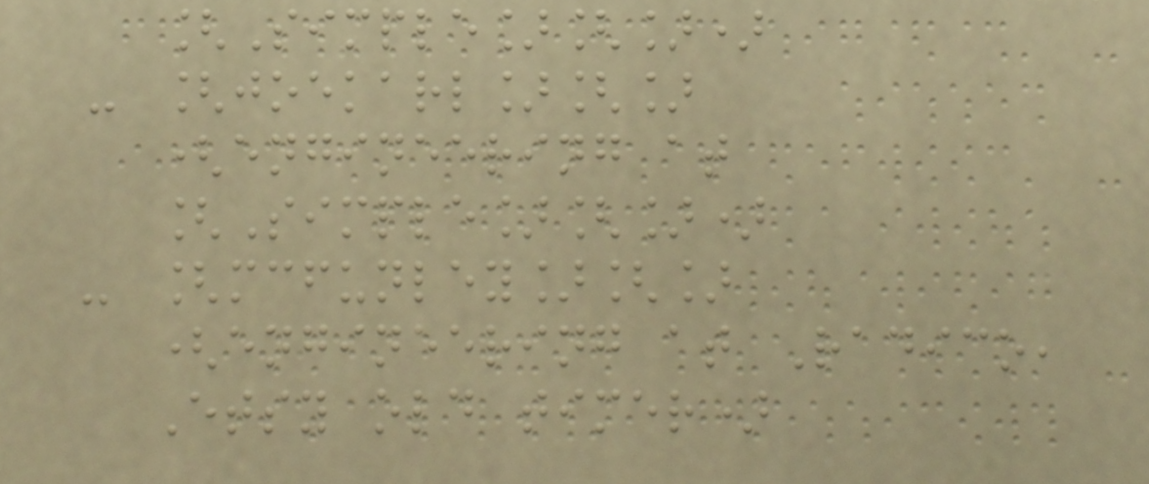[Simple][])
- [joekarl][]
(engineering at
[Simple][])
- [mcfunley][]
(engineering at Radico,
Etsy old timer)
